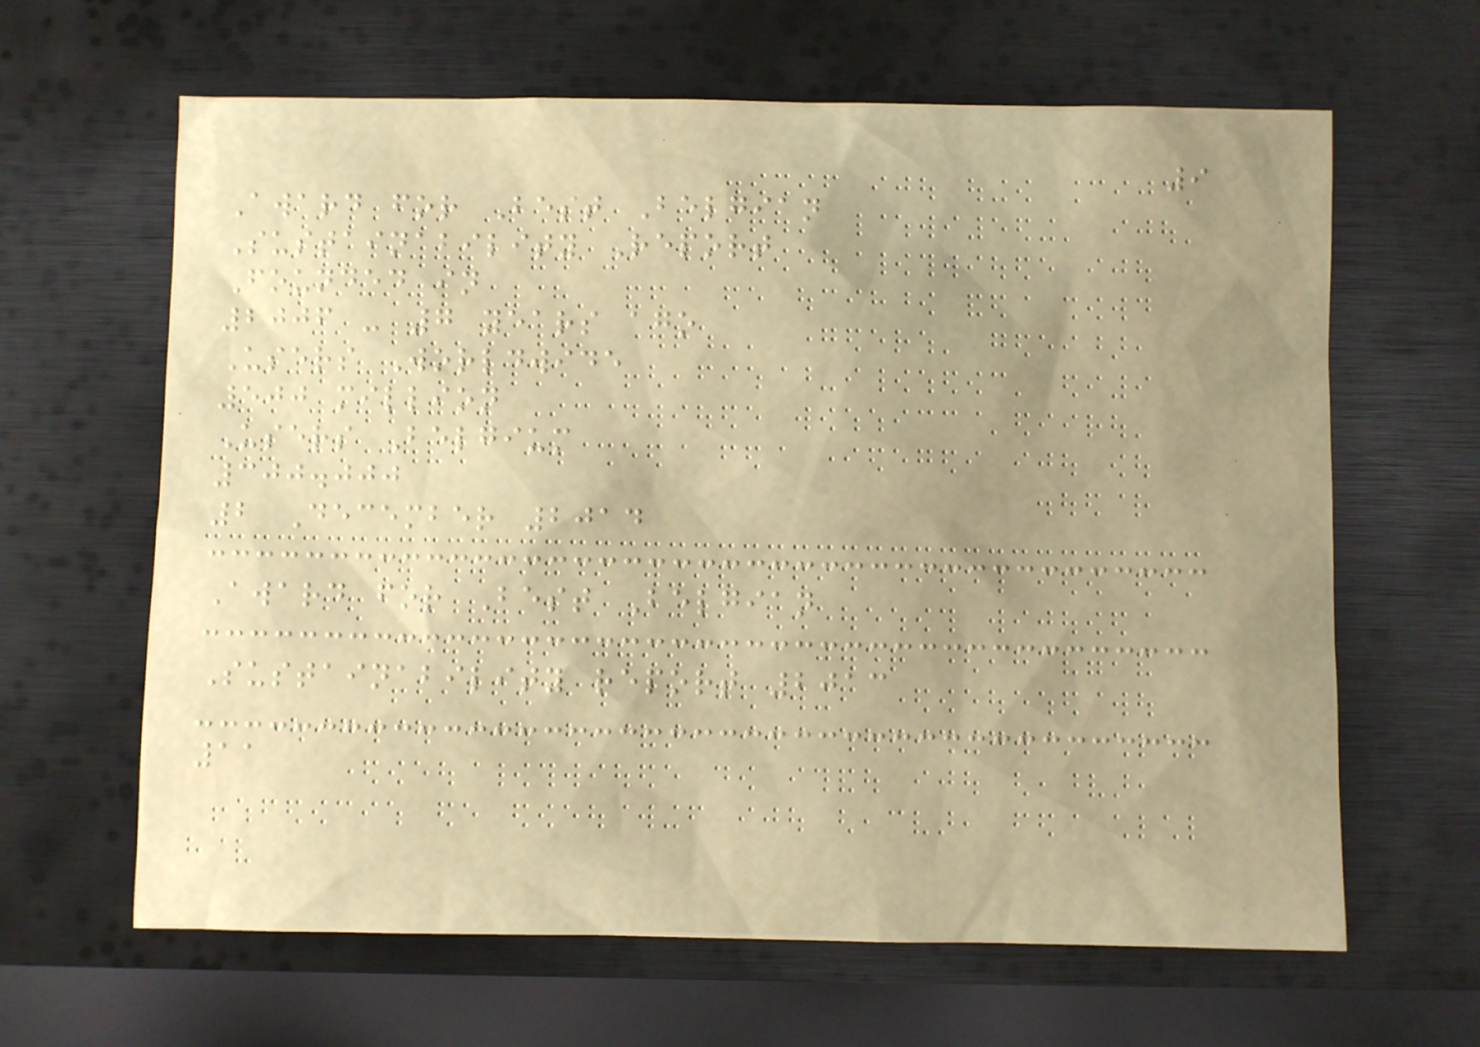9
Award for Best Belgian
Sustainability Report
Founded in
2006 - 7 years ago
Users Worldwide
500 million
Users Belgium
300.000
2 December 2014
Award for Best Belgian
Sustainability report 2013
11
